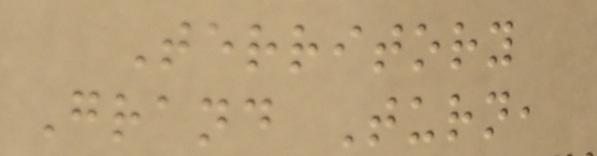Territory
Grand Turn,
